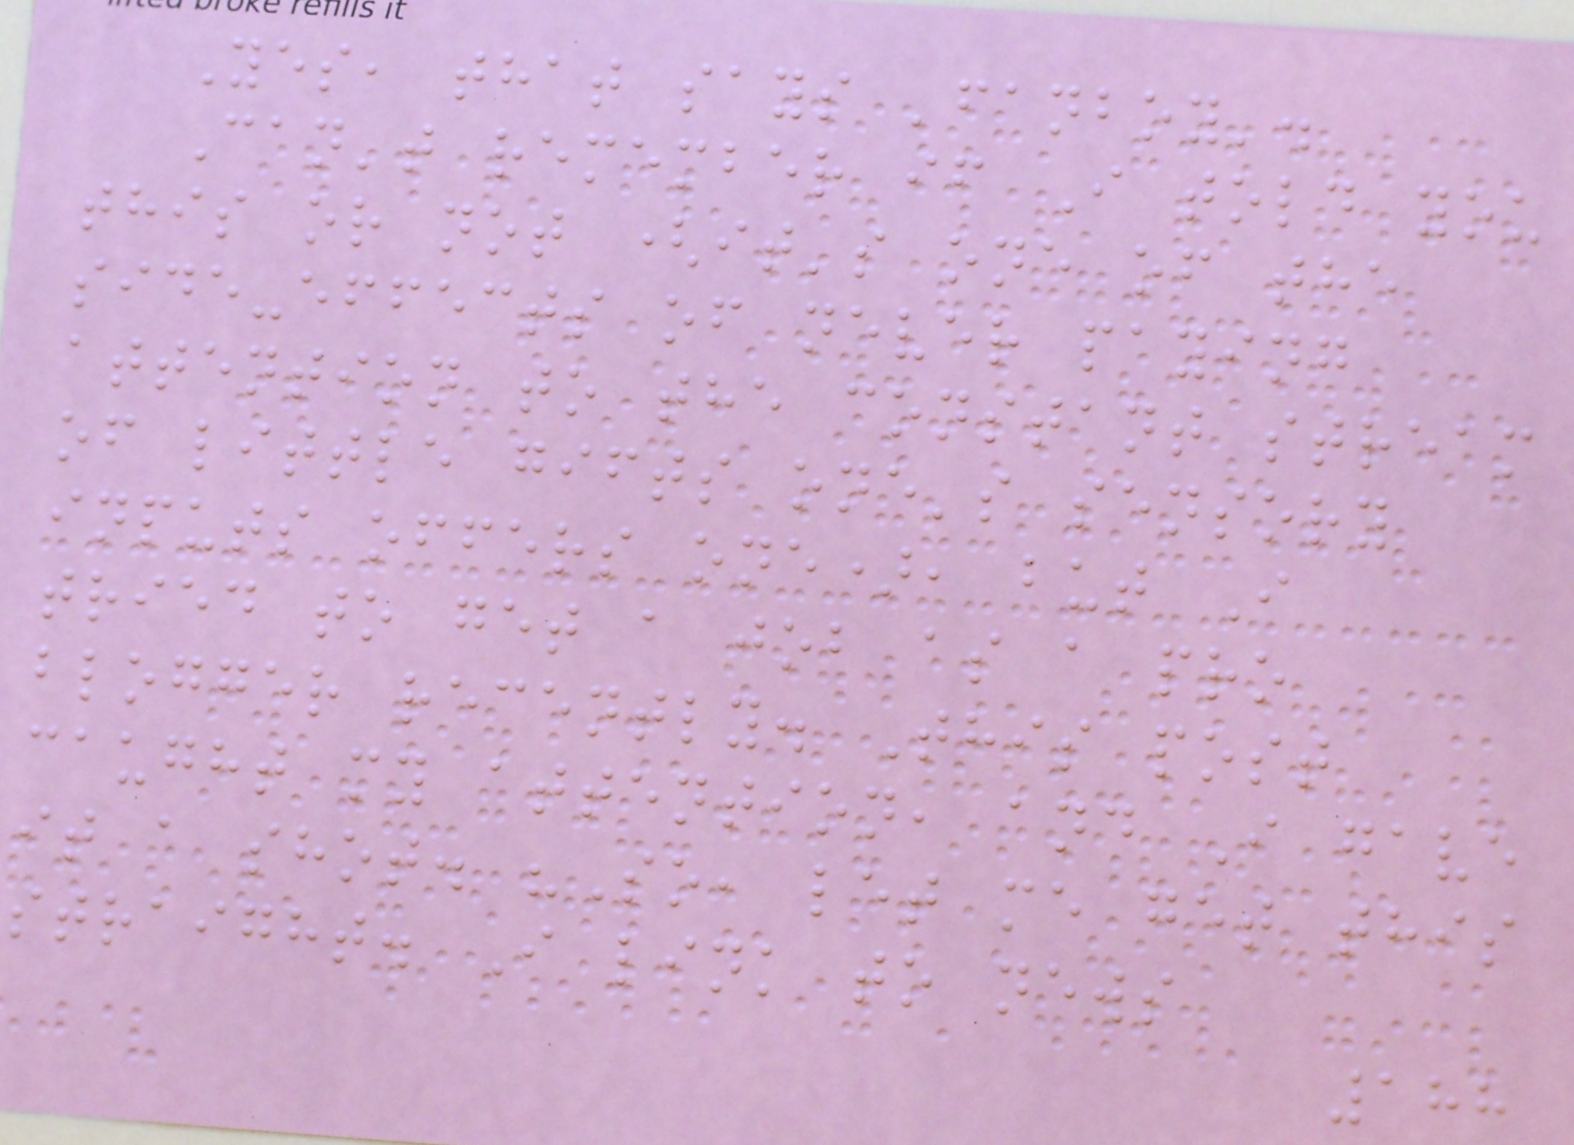Yes, that says 'fanboy'.
Can't remember if I told you
this or not (it's one of the
side-effects of never paying
attention to the constant stream
of little gifts one's sensory
inputs offers one), but I
tried to get a job as a pro
blogger recently. This post
caught my attention, and I gave
it a shot. "So, let me get this
straight. I link to news
188
